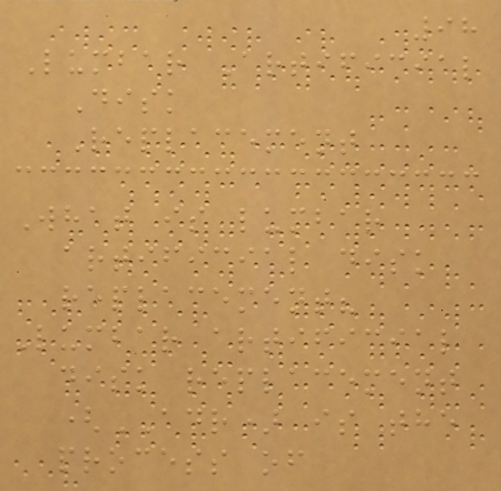98
Lumbar Artificial
Disk
Replacement
What is lumbar
artificial disk
replacement?
Lumbar artificial
disk replacement
(ADR) is the
process of
